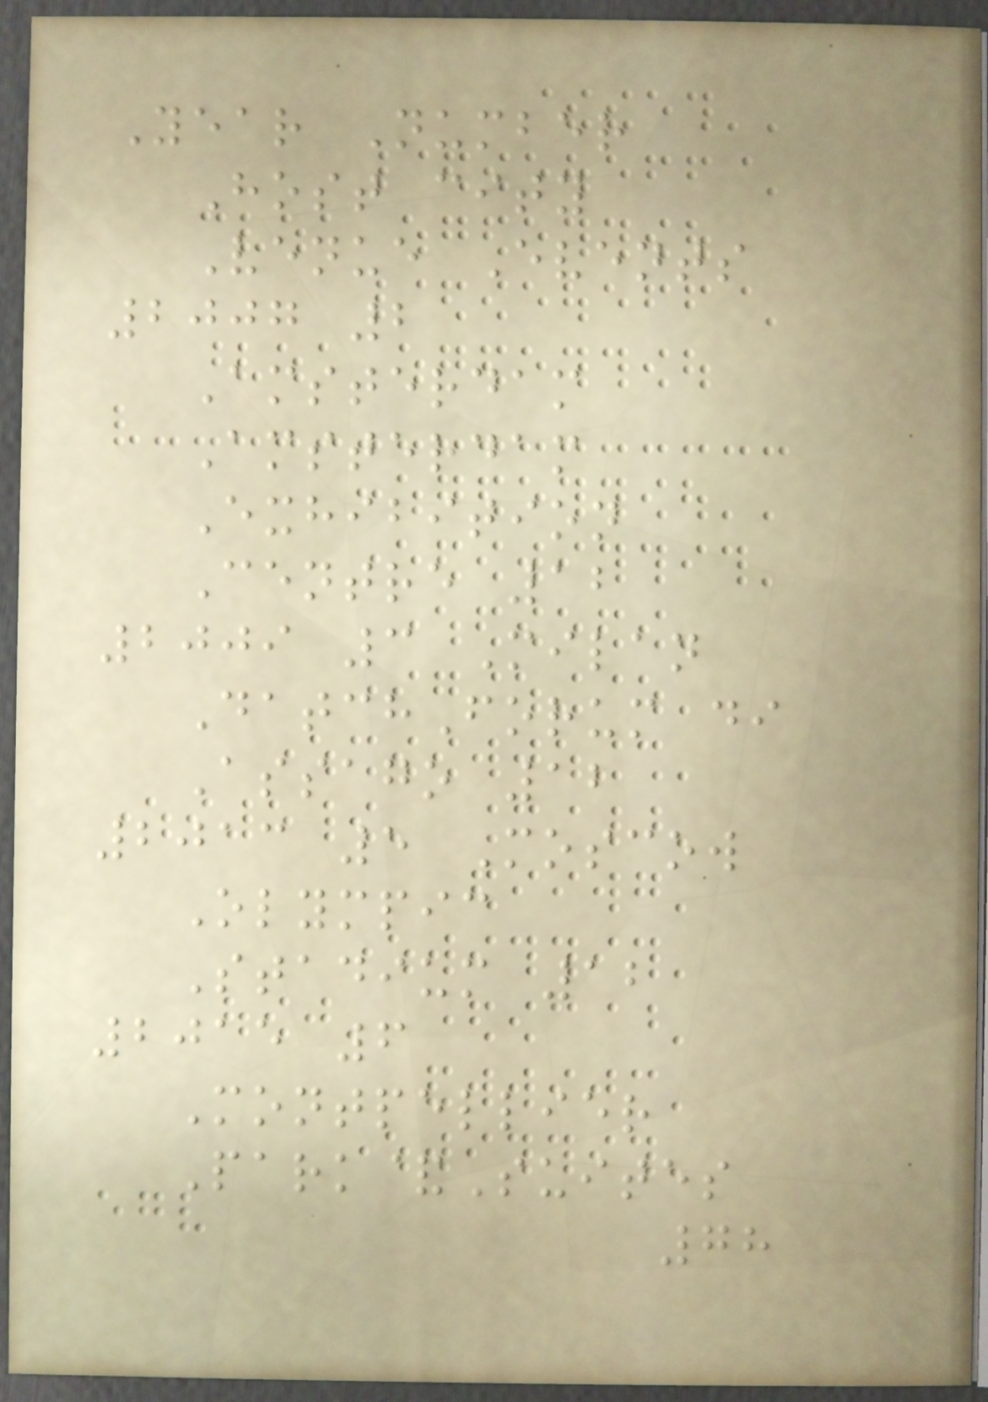Year Number
Host city
Venue Events
2007 2
Amsterdam
Amsterdam
Exhibition
Centre 12
2009 3 Milan
DatchForum di
Assago 12
2013 5 Moscow
Olympic
Stadium 12
2015 6
Montpellier
Park&Suites
78
